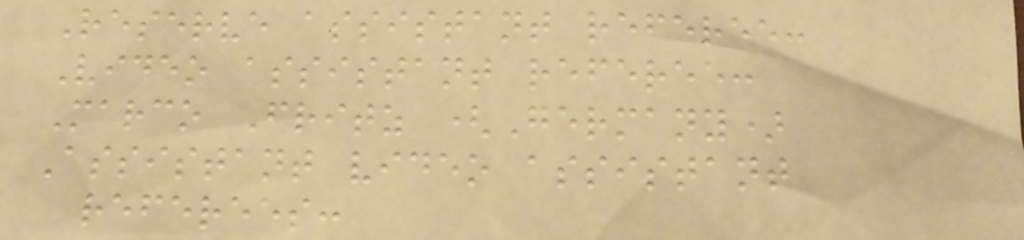Reserve assistant referee:
Video assistant referee:
Marco Fritz (Germany)
Assistant video assistant
referees:
